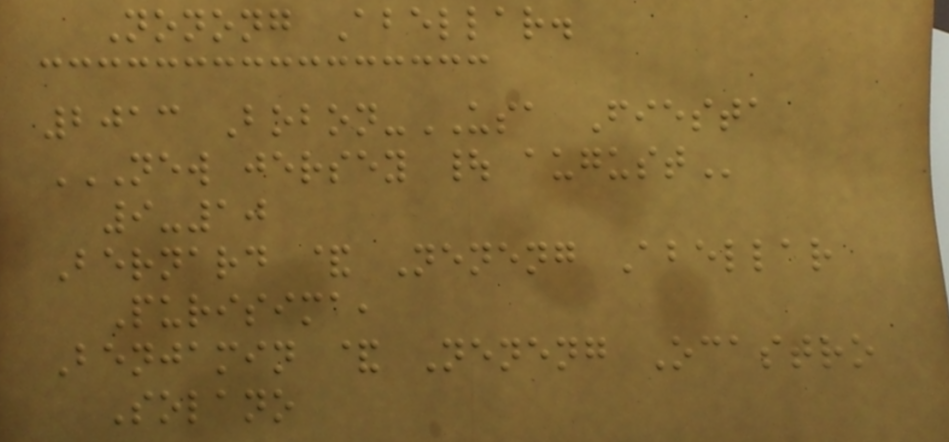Nonong Abellar.
2013 Bobon-USA Fiesta
NEW JERSEY | AUGUST
9-10
Bernard & Neneng Abellar
Purisima,
Benjamin & Neneng Ocastro
Solano
